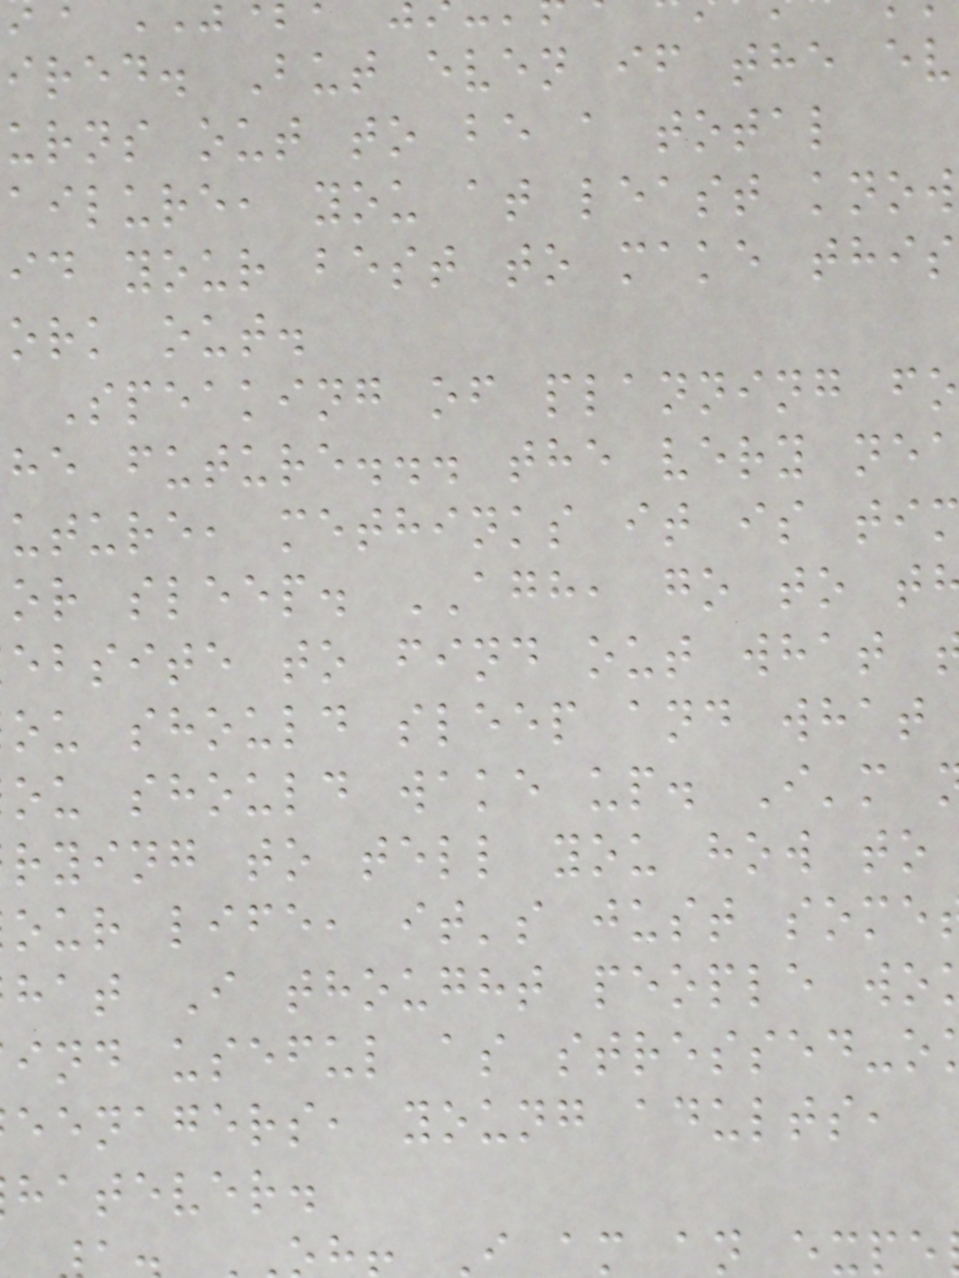ired. But even if the ev
urns out to be a total
ailure, you at least know
id your best to make this
ork out.
Speaking of planning fo
he future... the very nea
uture, methinks it is ti
or sleep. AGH, go to t
ebsite to find out what
ou should sleep and what
ou should wake up. I'm
rying to tell you how to
our life, it's just some
hat I thought people wo
ind useful as stressed-o
eenagers, young adults,
hatever.
I am an expe
